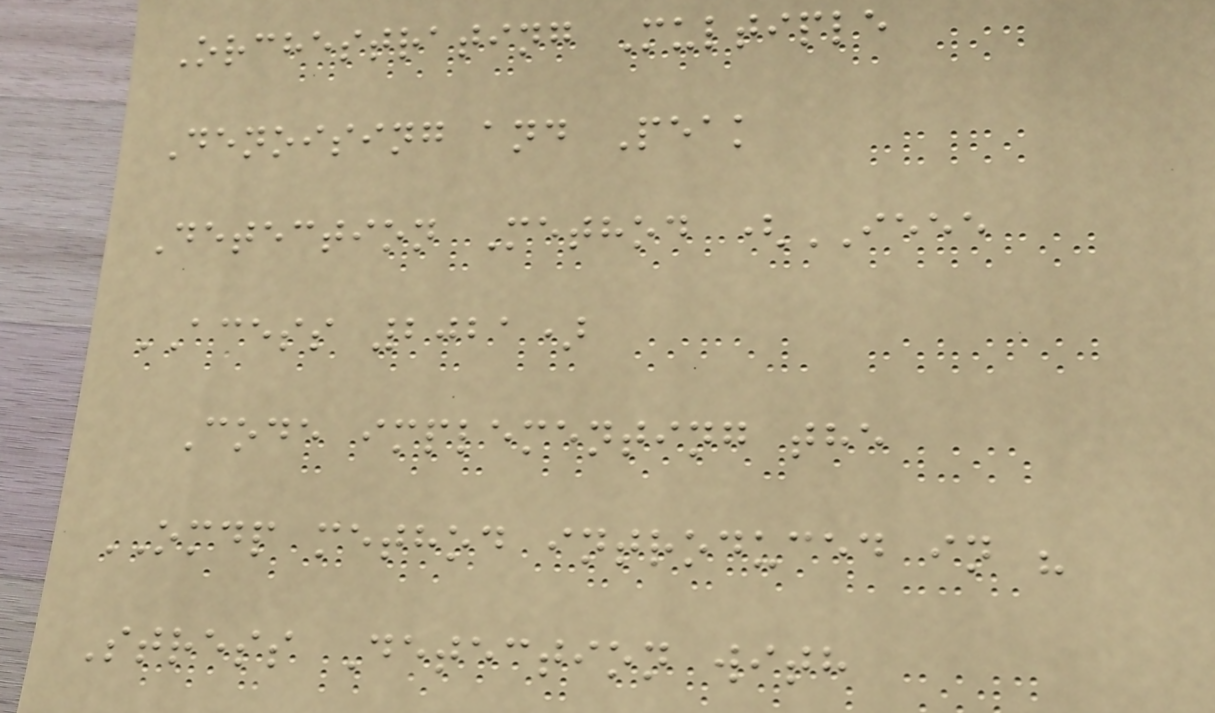Orchestrating Multiple
Denoising and Peak
Detection Method (IEEE
ACESS 2021)
Code implementing the
OMDP method introduced in "
Stress Detection with
